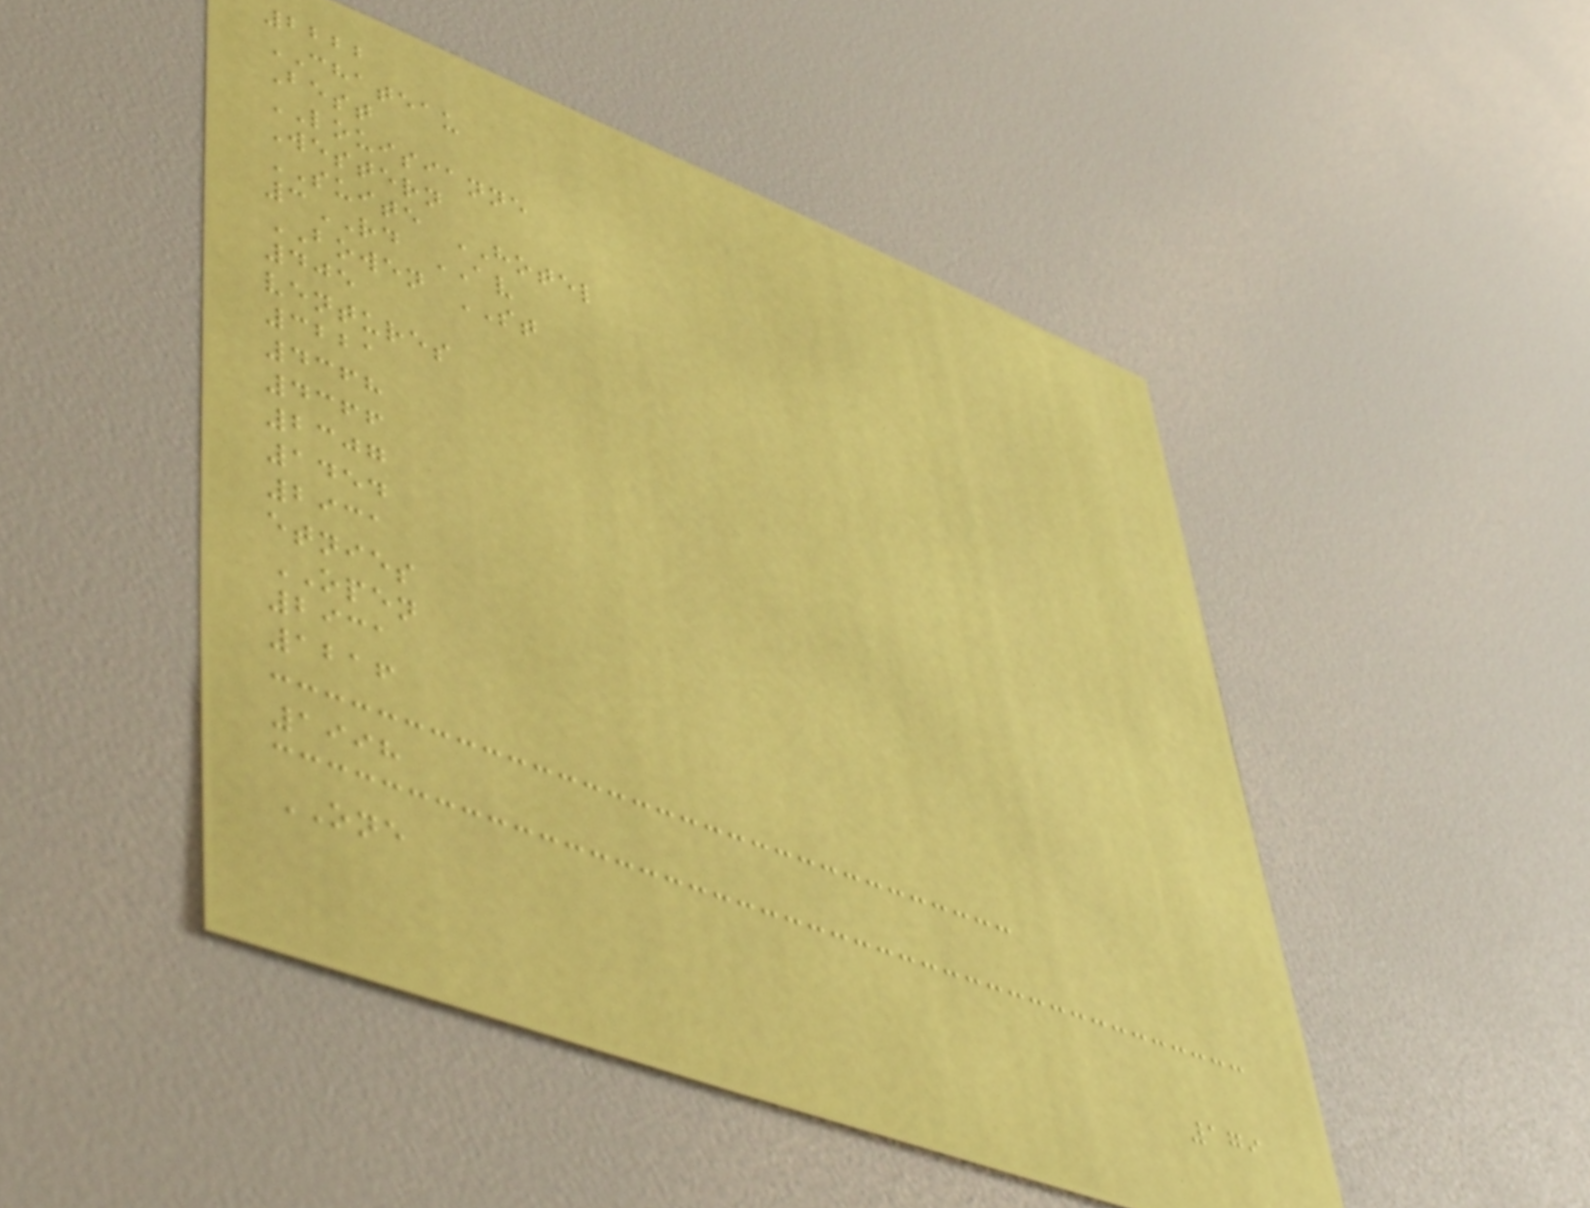2222
CHATEAU
Best
LOUISIANNE
Western
SUITE HOTEL
3RD AV
BOWEN ST
405
ventures
3221
4368
4366
2307
1454
2931
etnies
OPEN
2931
1216
1998
ONE
179
